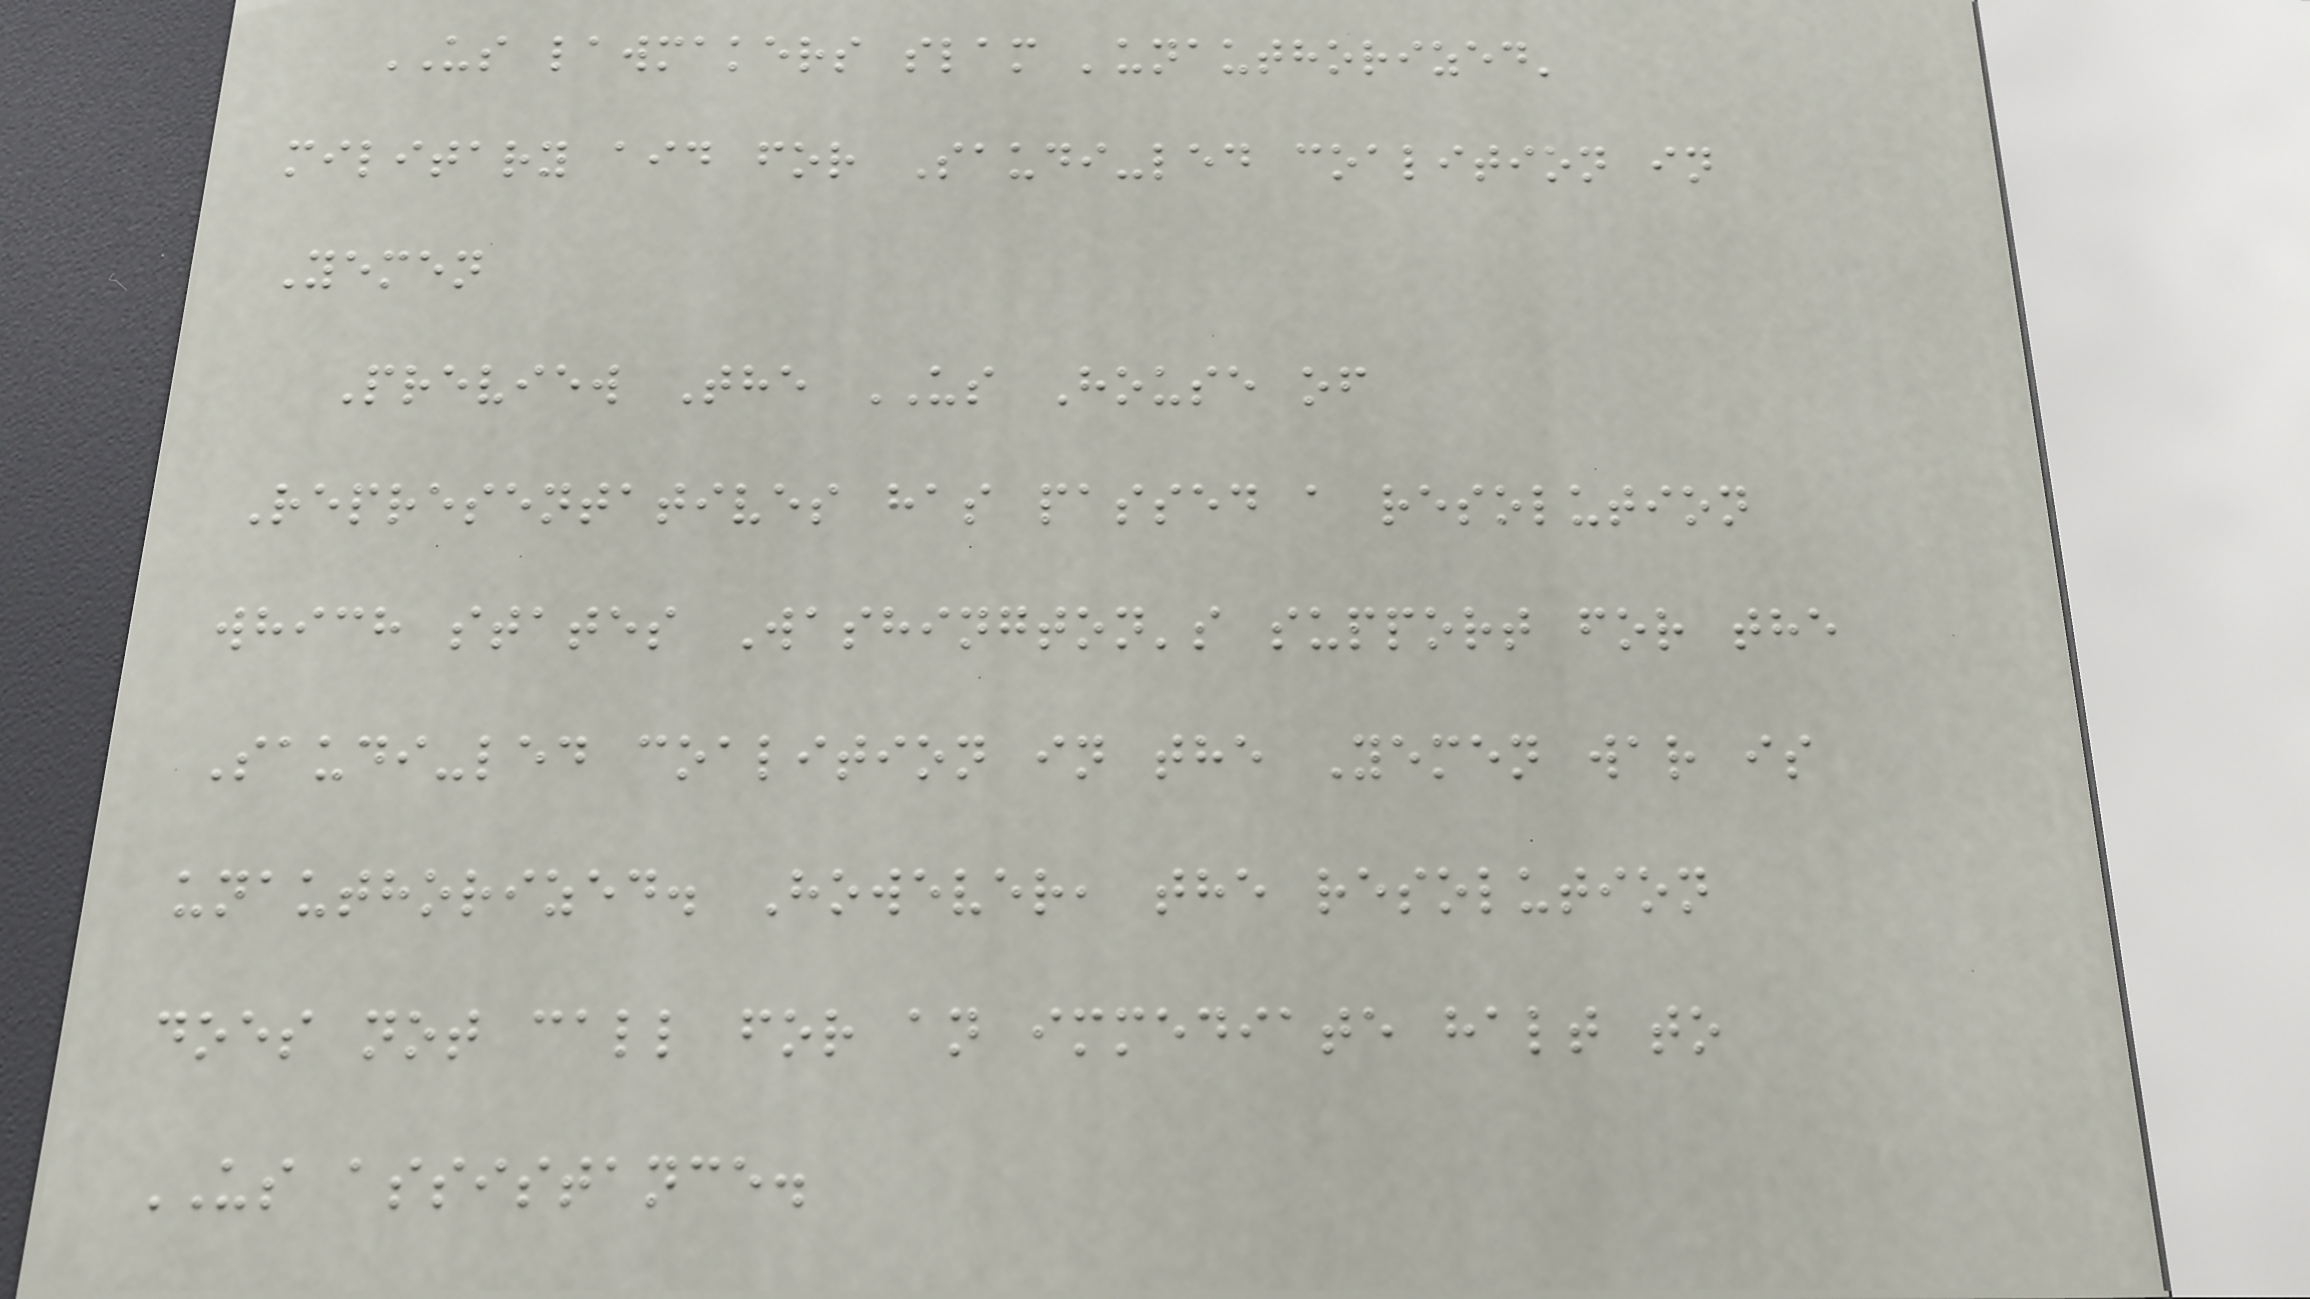US lawmakers slam 'unauthorized'
military aid for Saudi-led coalition in
Yemen
Preview The US House of
Representatives has passed a resolution
which states Washington's support for the
Saudi-led coalition in the Yemen war is
unauthorized. However, the resolution
does not call for an immediate halt to
US assistance.
